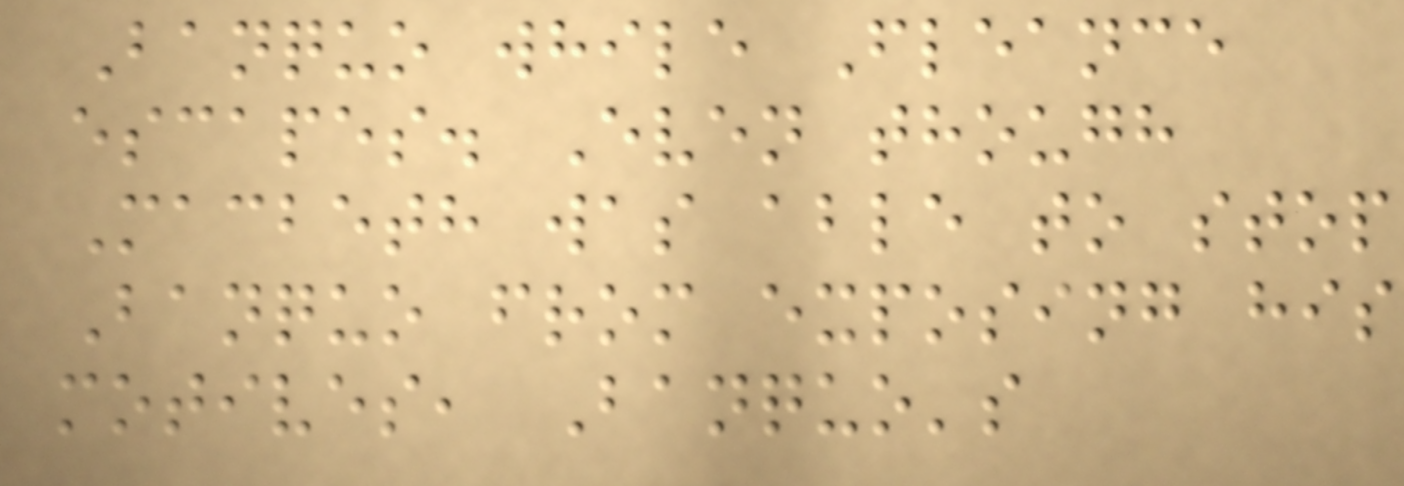Banquo while Fleance
escapes. Even though
Macbeth was able to stop
Banquo from exposing his
motives, Banquo's
